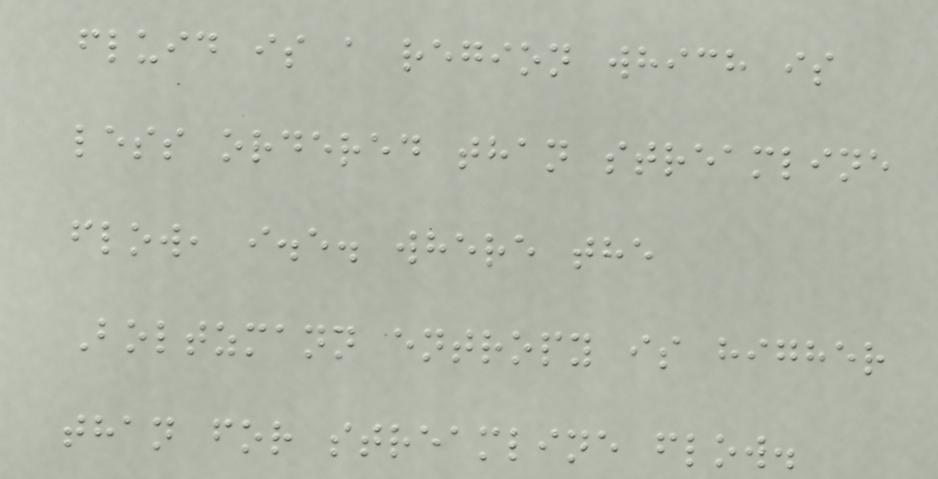fluid is a region which is
less ordered than streamline
flow, i.e. where the
Boltzmann entropy is higher
than for streamline flow.
